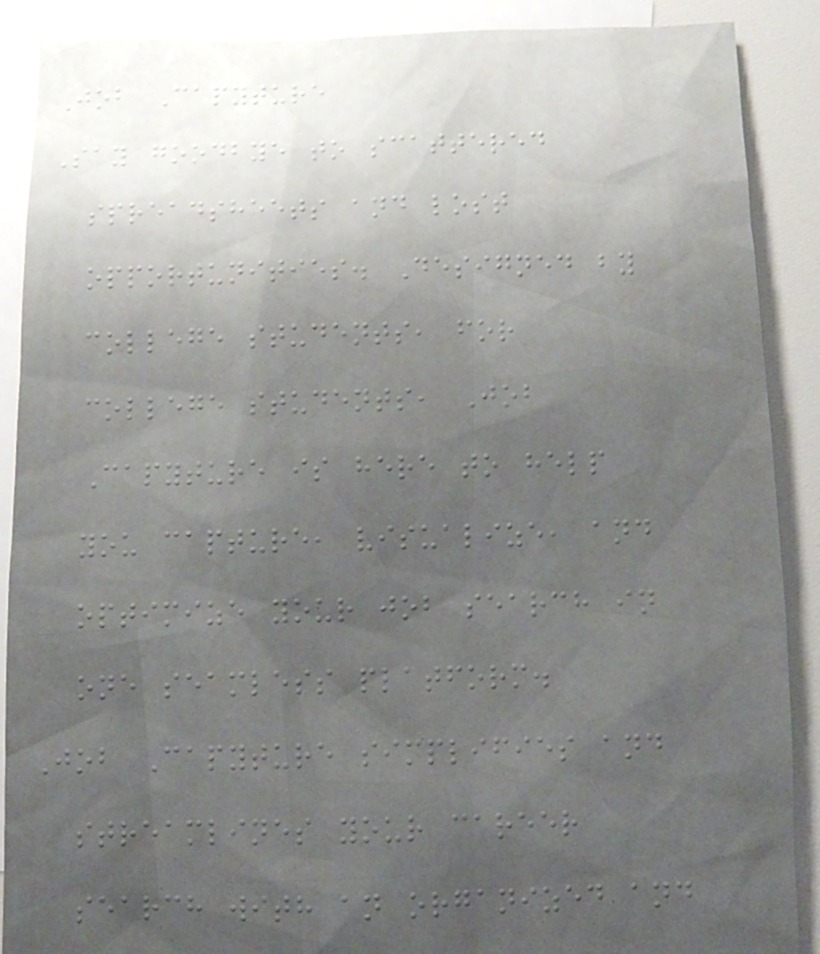Job Capyture
Say goodbye to scattered
spreadsheets and lost
opportunities. Designed by
college students, for
college students, Job
Capyture is here to help
you capture, visualize, and
optimize your job search in
one seamless platform.
Job Capyture simplifies and
streamlines your career
search with an organized and
